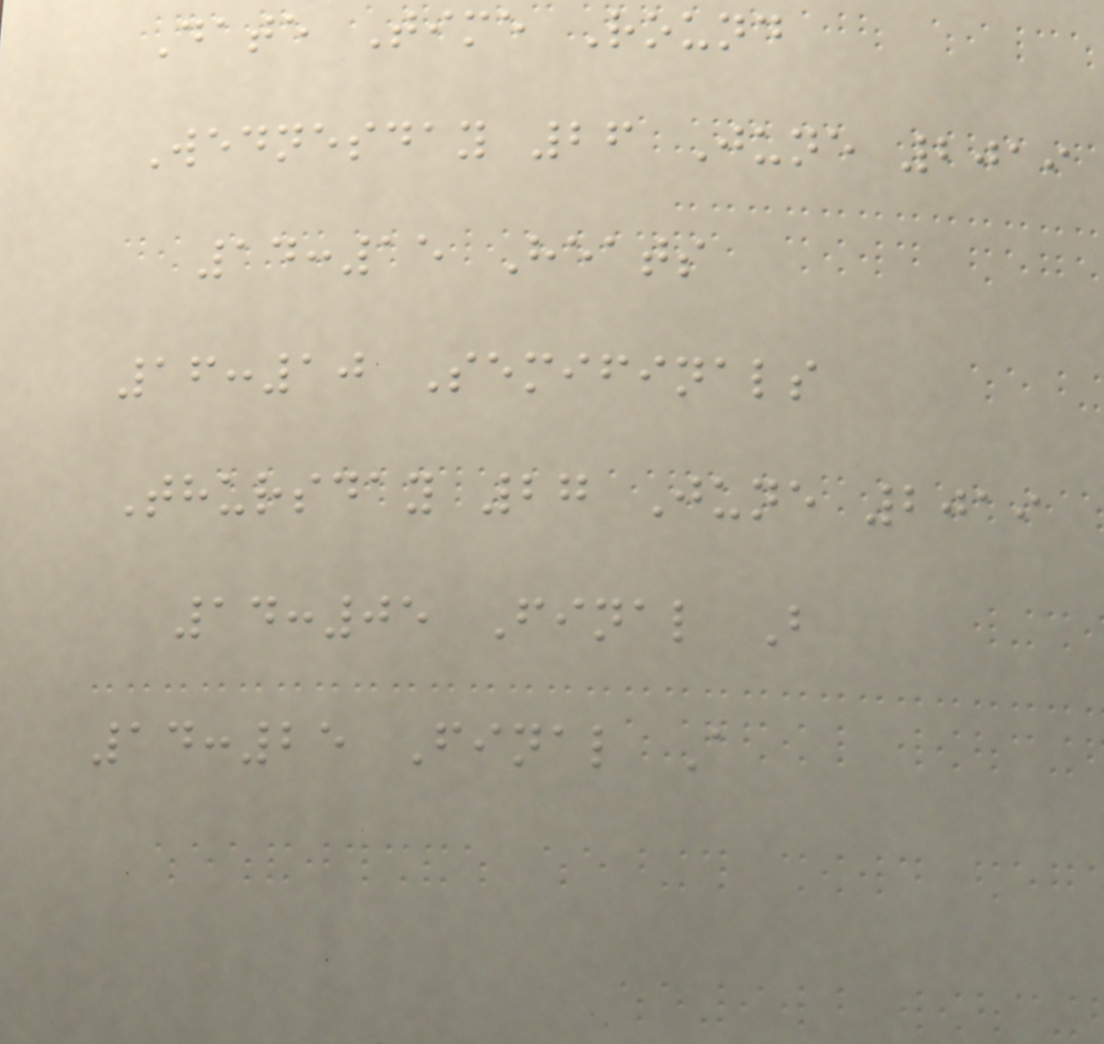Date Time Round
Wednesday 26 June 2019
14:15 Heats
16:10 Semifinals
Thursday 27 June 2019
14:05 Final B
14:25 Final A
